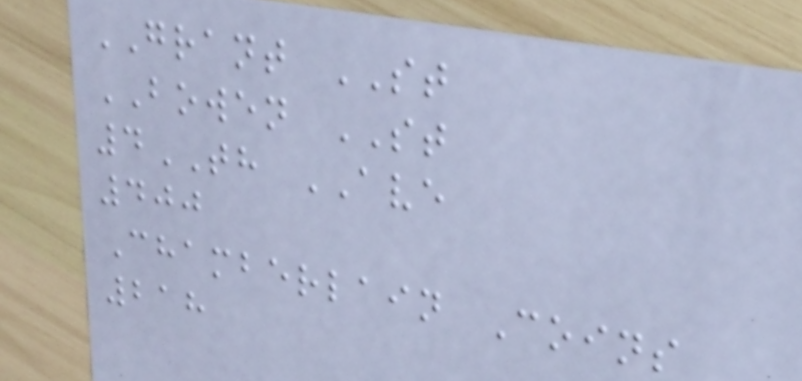GRANT ST
BOWEN ST
4TH AVE
400
Chamberlain Coins
218
